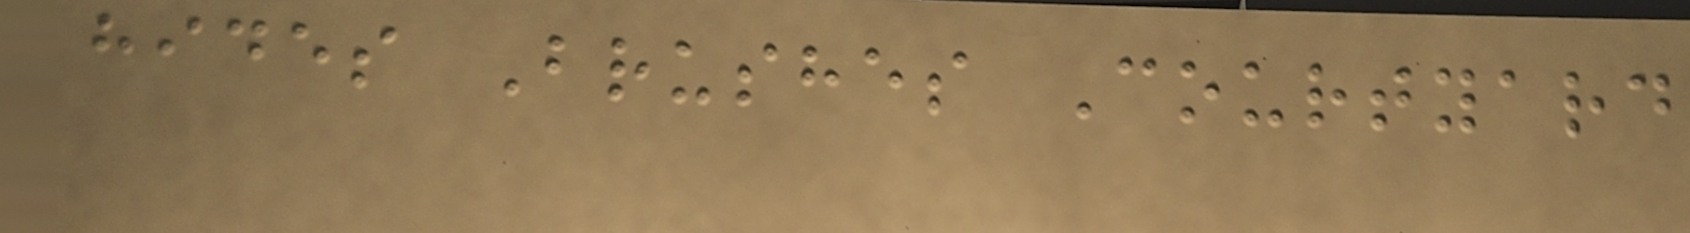hides Brushes Courtyard
